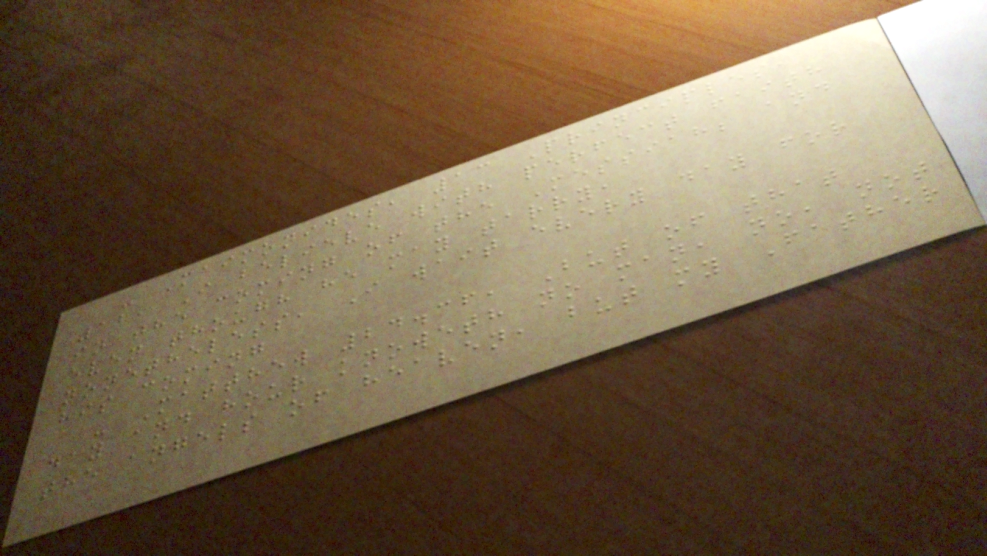- Maimonides, 13 Principles,
12, I believe with perfect faith
in the coming of the Messiah; and
even though he may tarry,
nonetheless, I wait every day for
his coming
- Matthew 24.36, But of that
day and hour knoweth no man, no, not
the angels of heaven, but my Father
